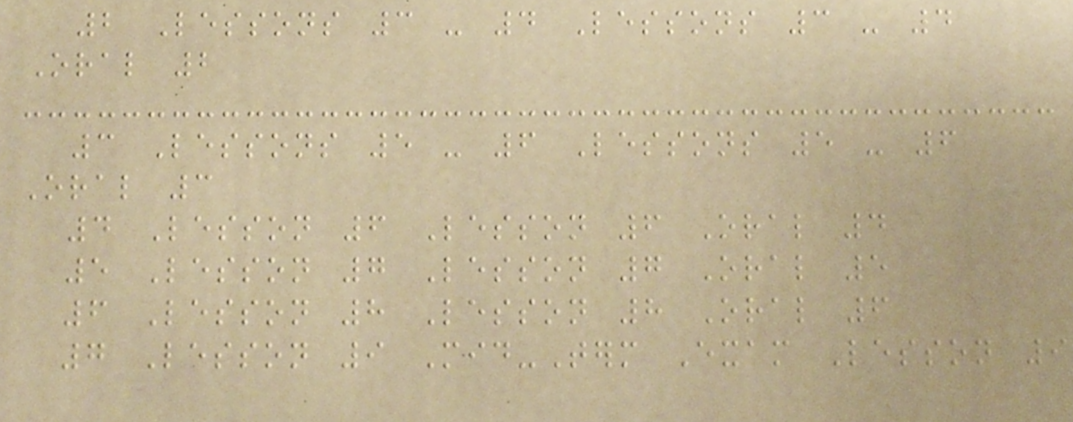2 Lessons 3 - 4 Lessons 3 - 4
Oral 2
3 Lessons 5 - 6 Lessons 5 - 6
Oral 3
4 Lesson 6 Lesson 6 Oral 4
5 Lesson 7 Lesson 7 Oral 5
6 Lesson 8 Lesson 8 Oral 6
7 Lesson 9 Mid-Term Exam Lesson 9
